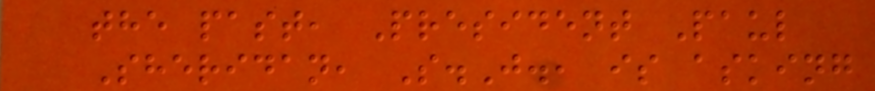the past, President Paul
Sheridan, S.J., is asking
